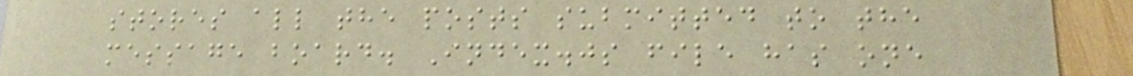stores all the posts submitted to the
message board. Index.js file has one
